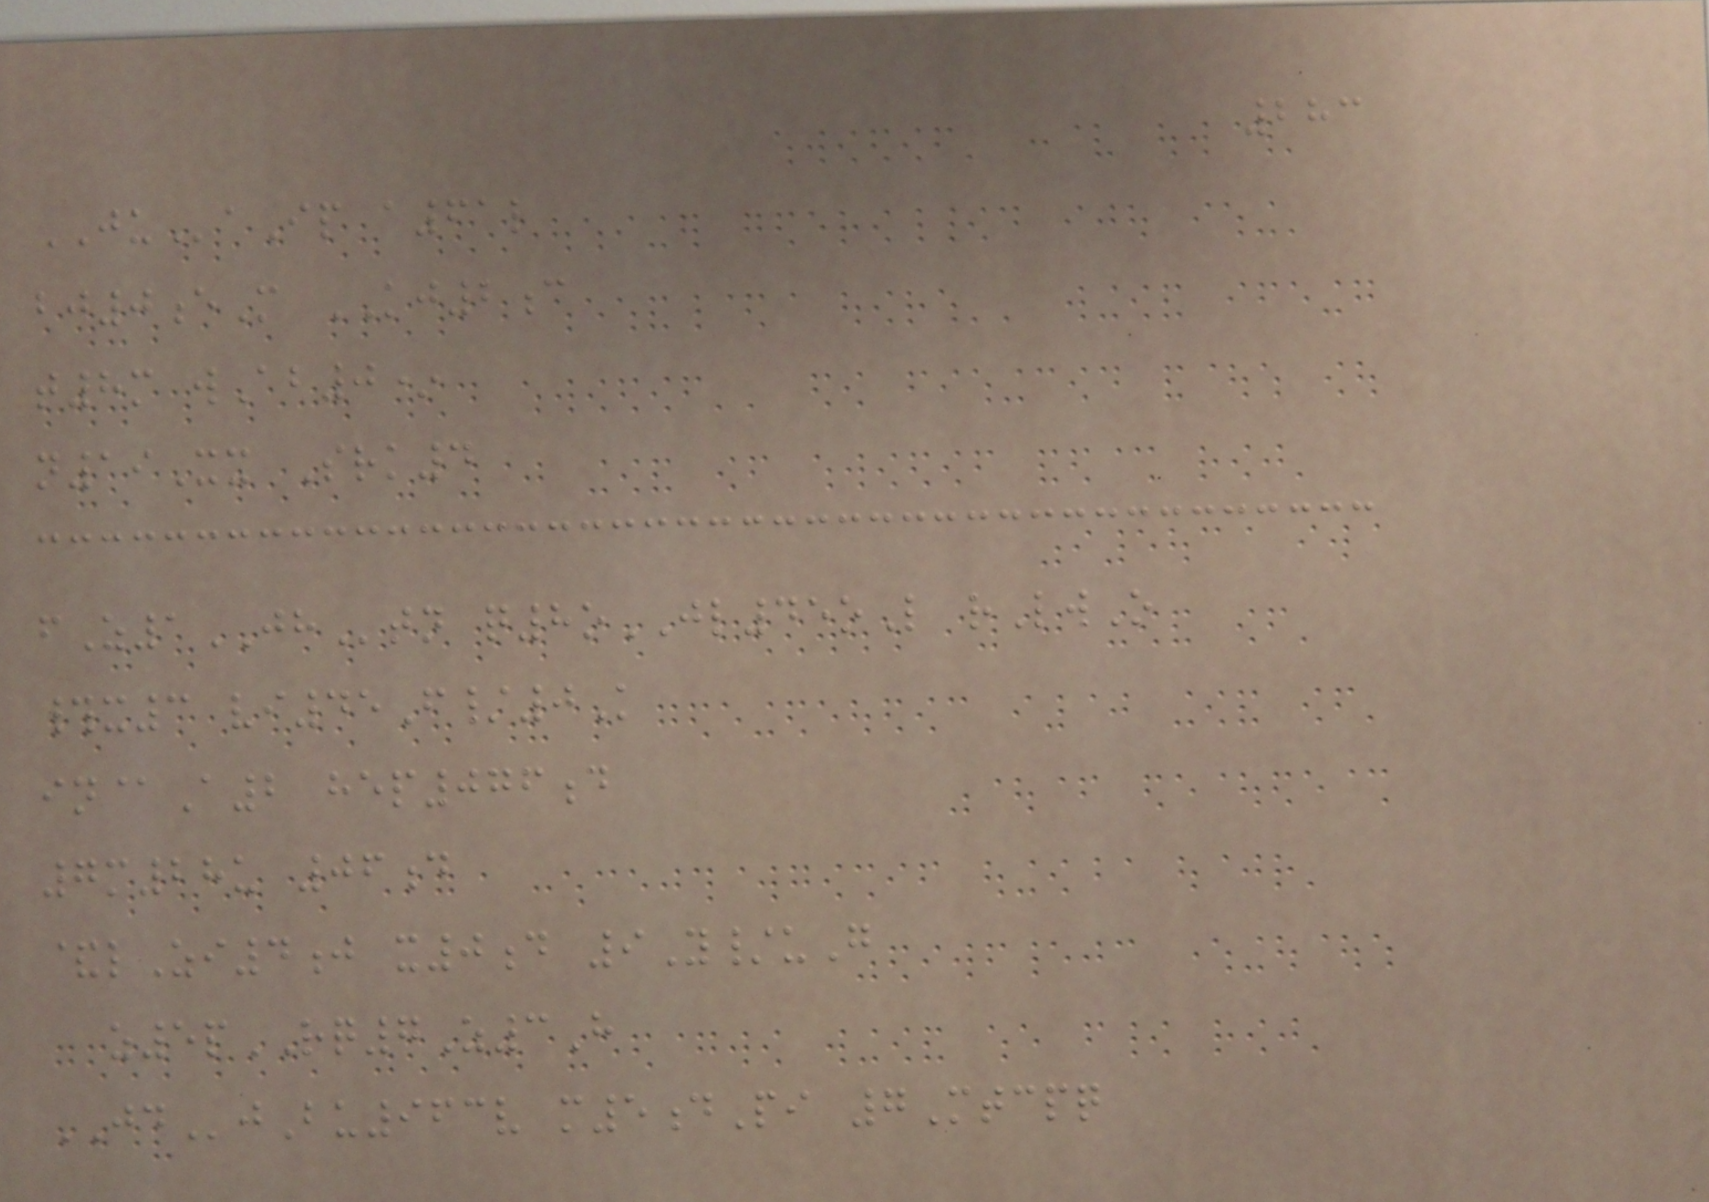283
JUaIp a61l
bj0eM KJ2c
t8m wAb0*
n19Xx Srk4
fZ1JHtn q8oJL45oL rLwO
#x3 vi45F/0K
in@A2 hep076d
7m28u 06d
&lZi4j x0d 9Y/uG
z5pRQ7Z3H
JDjBu963v m5dPi 7Mtcpq
